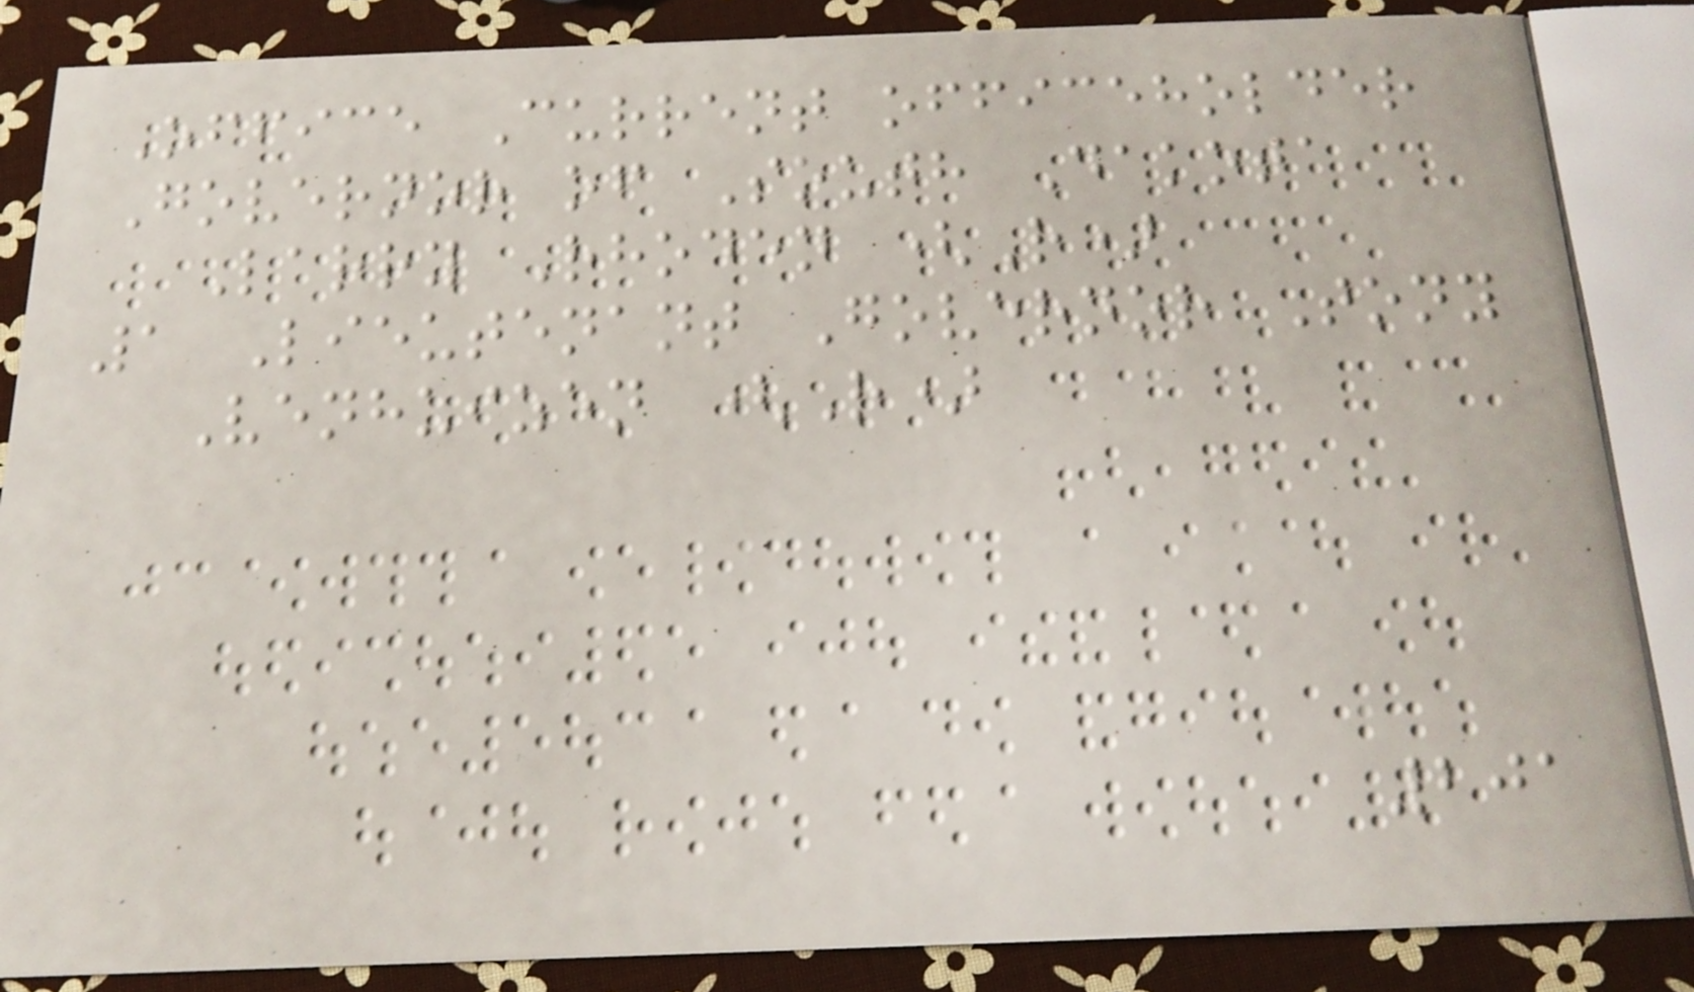Office Current officeholder
Governor of South Dakota
Larry Rhoden (R)
1 Lieutenant Governor Tony
Venhuizen (R)
201
